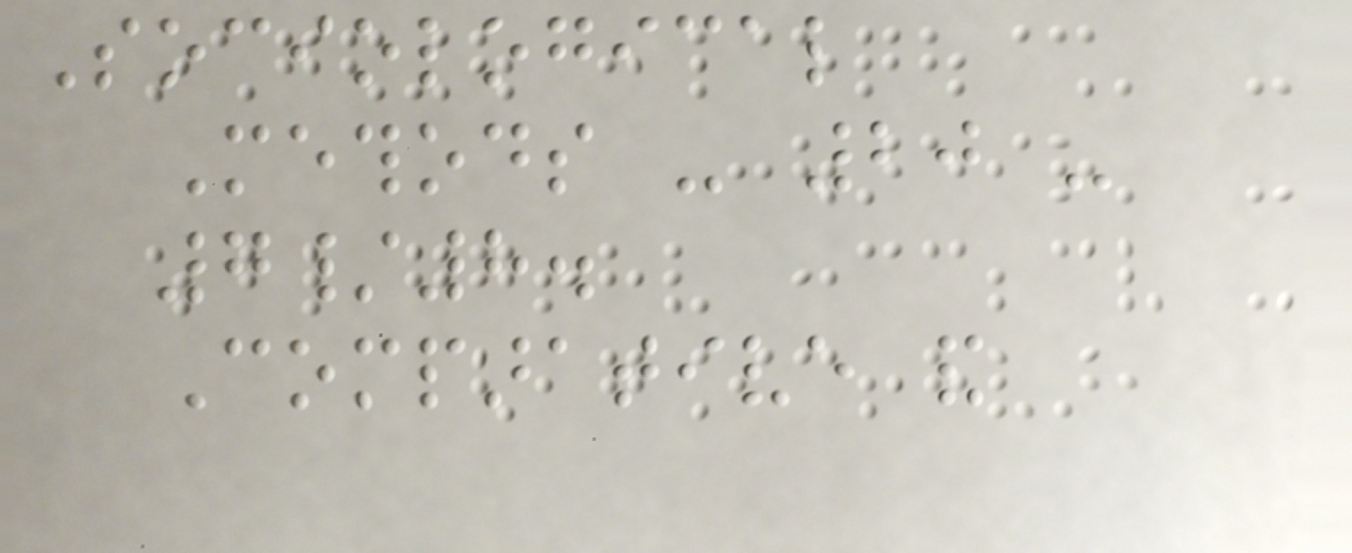Sociological
Methods - 20 -
7/8.
Comparative and
